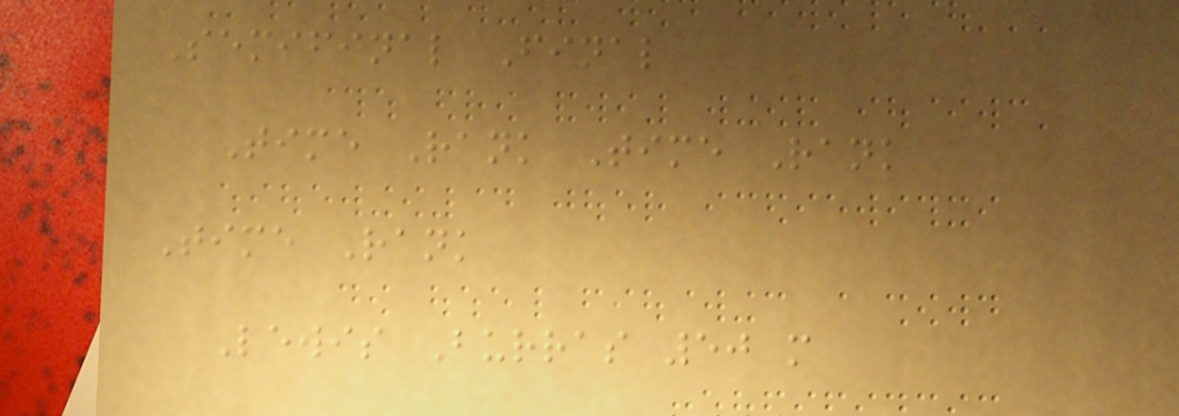Semifinal Final
Time Rank Time Rank
Time Rank
Lewis Burras 50 m
